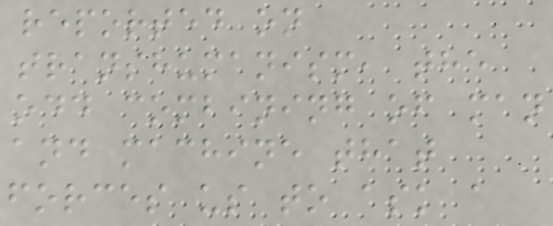reported on
transhumanism, the
odd combining of man
and machine that
forces us to ask a
